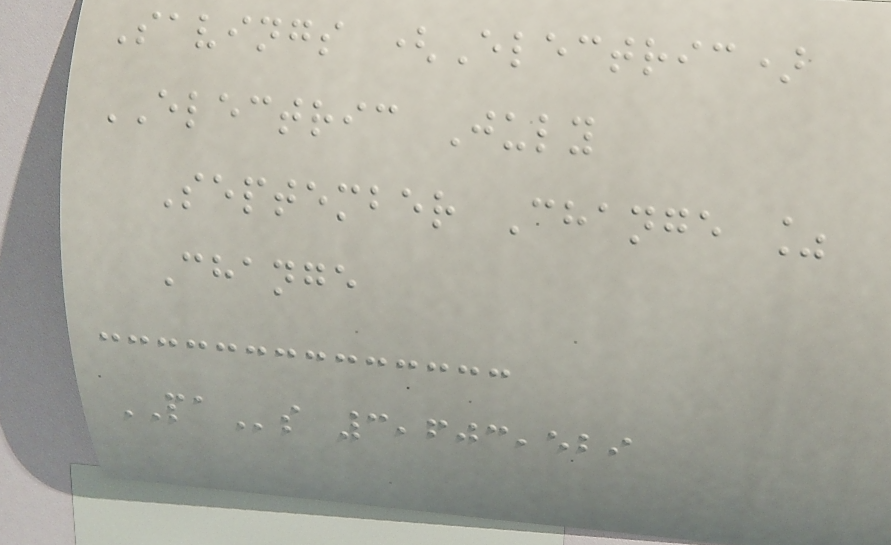Savings (Electric)
ELECTRIC July
September Change %
Change
PAs 3,603,529
